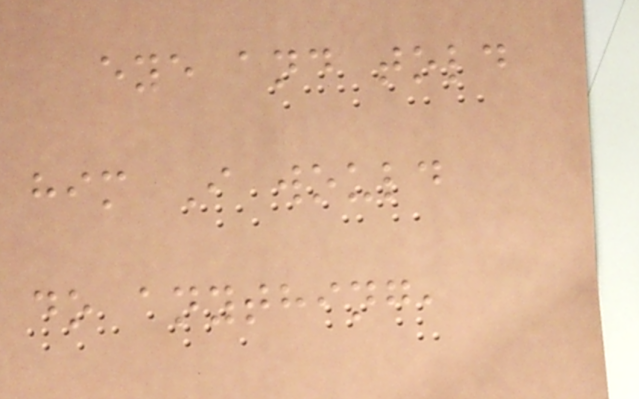eye and told
him I would
do anything,
